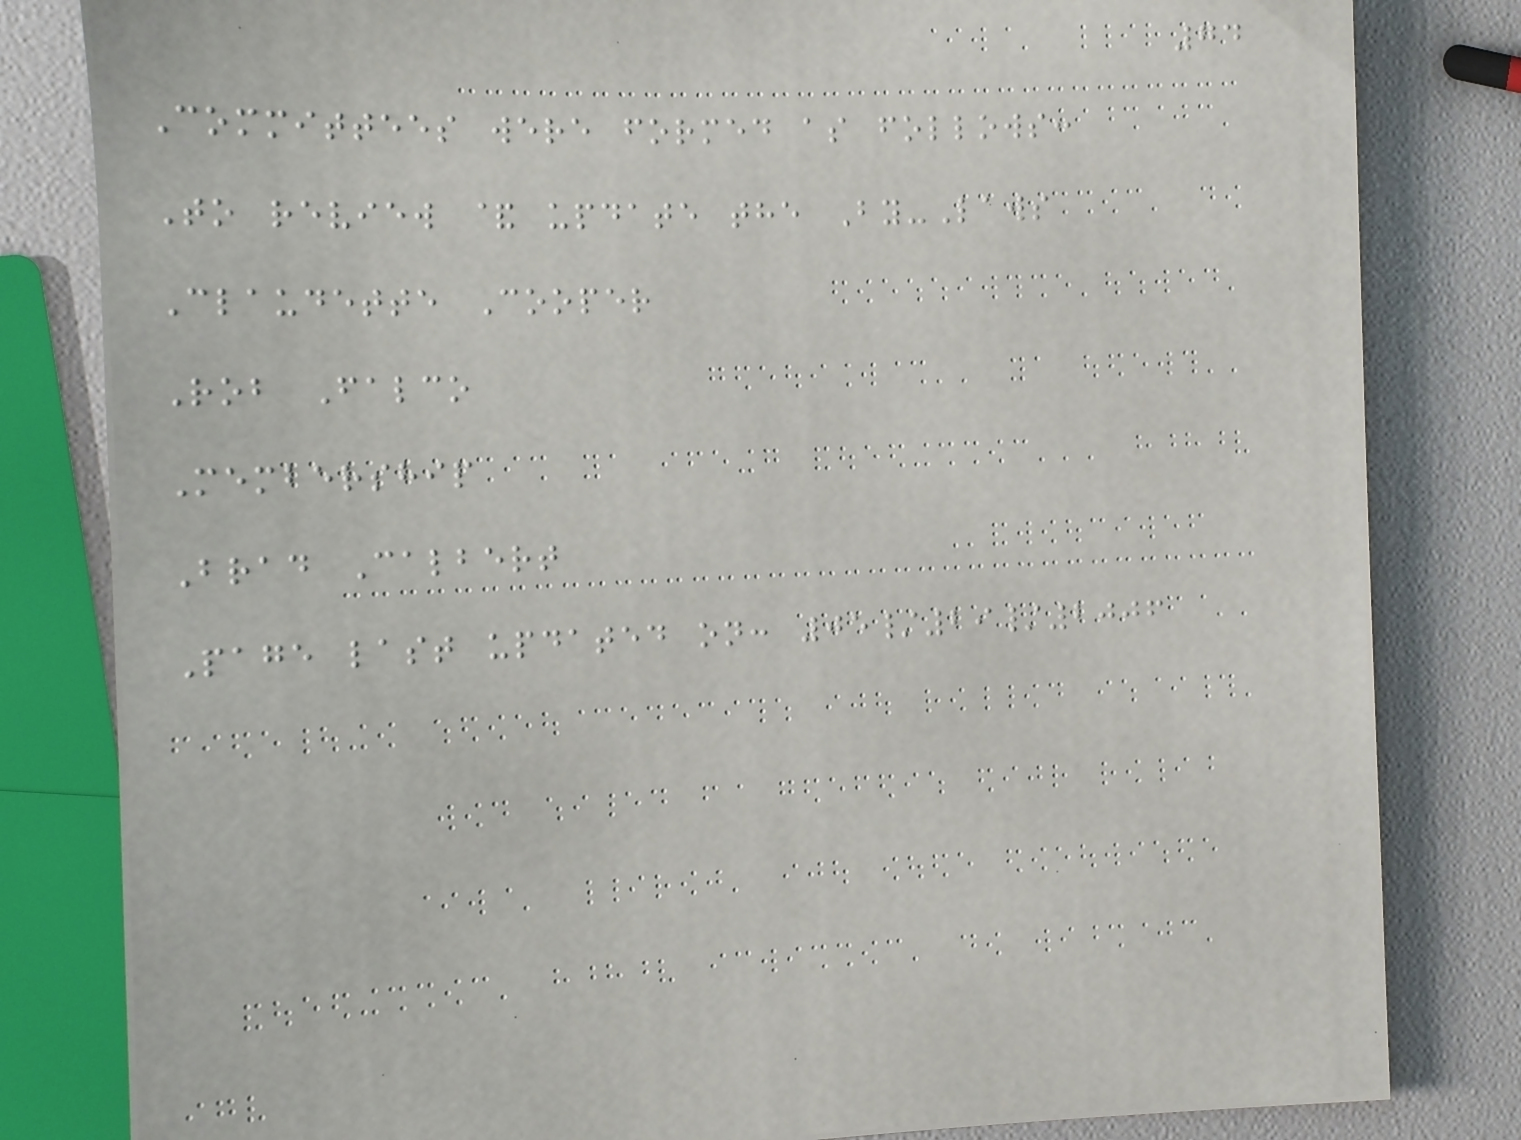74
Committees were formed as follows:
To review & update the By-Laws
Claudette Cooper
Rob Falco
Membership
Brad Calbert
Page last updated on: 05/29/2006
